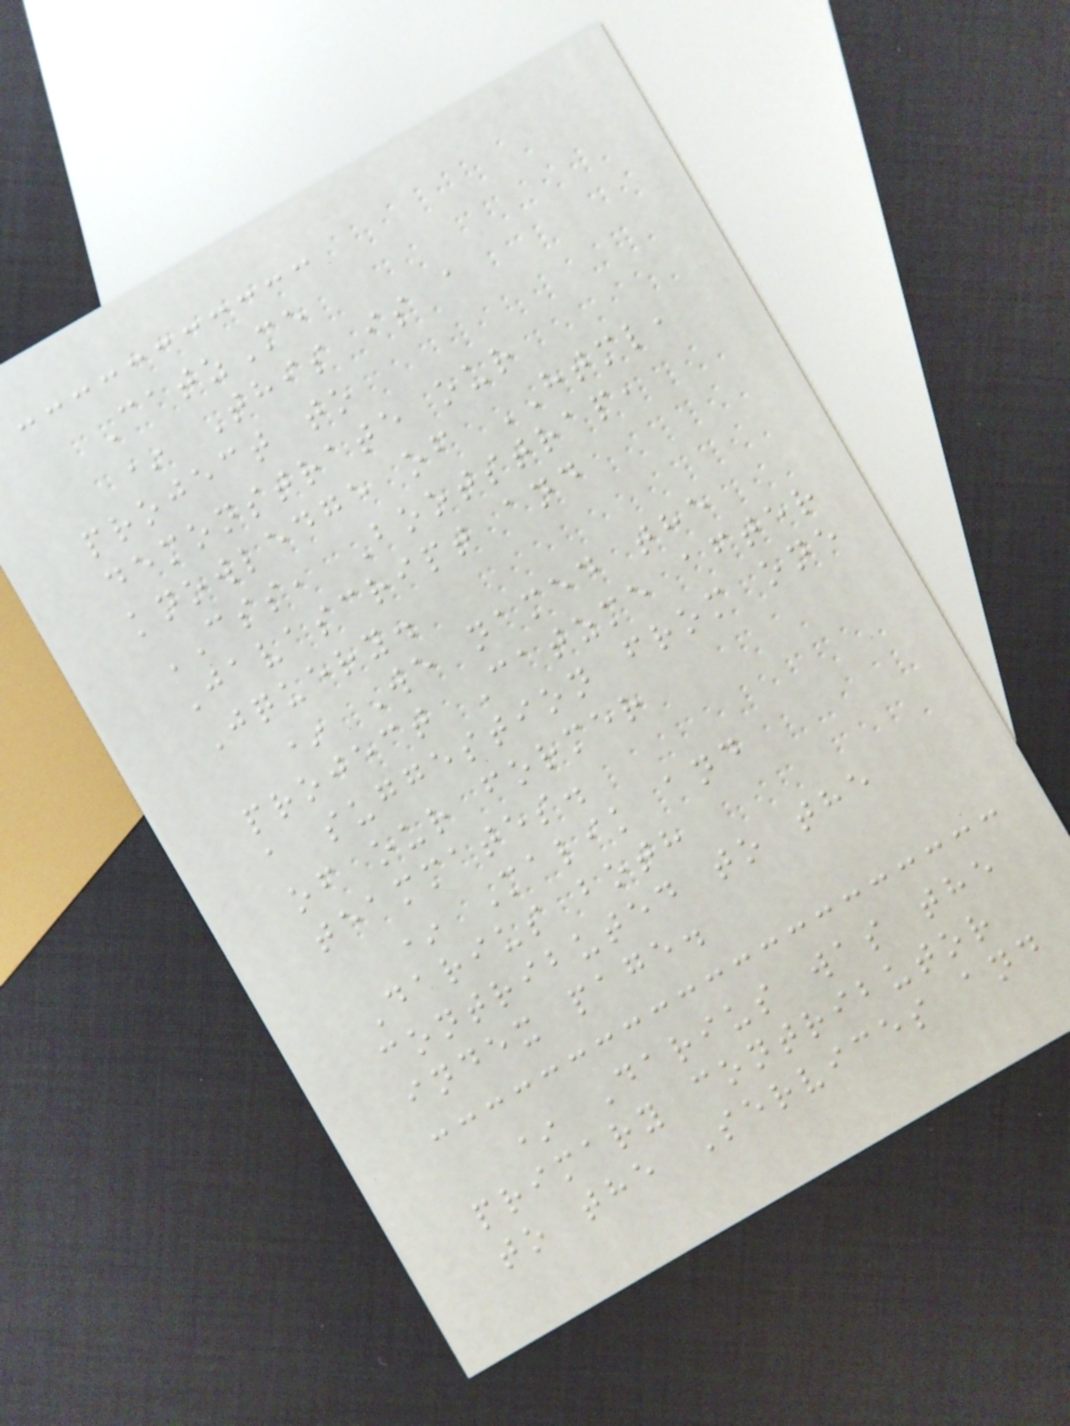CatzMe
* This is a
project to
demonstrate our
knowledge of HTML,
CSS, Bootstrap,
Javascript and
Jquery.
* We named the
project Catzme after
a suggestion from one
of our former
teammates.
* Malik and
Darius both
contributed to the
index page.
* Darius was the
primary contributor
to the Services and
